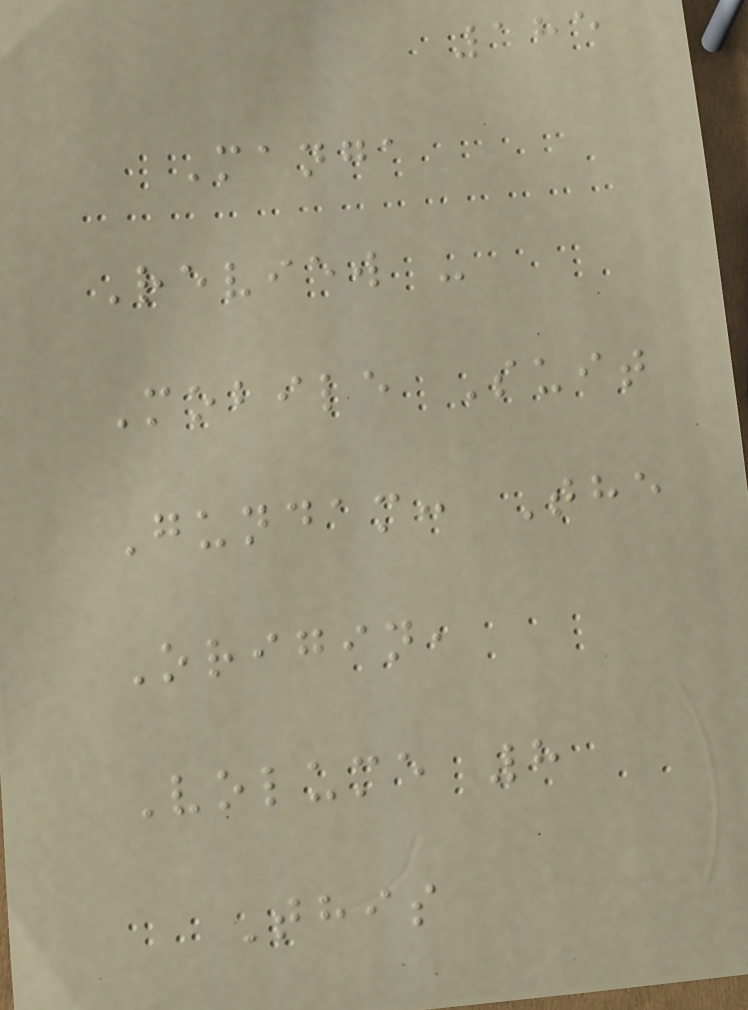185
Manga
Review -
Mobile Suit
Gundam: The
Origin,
Volume 8
This
